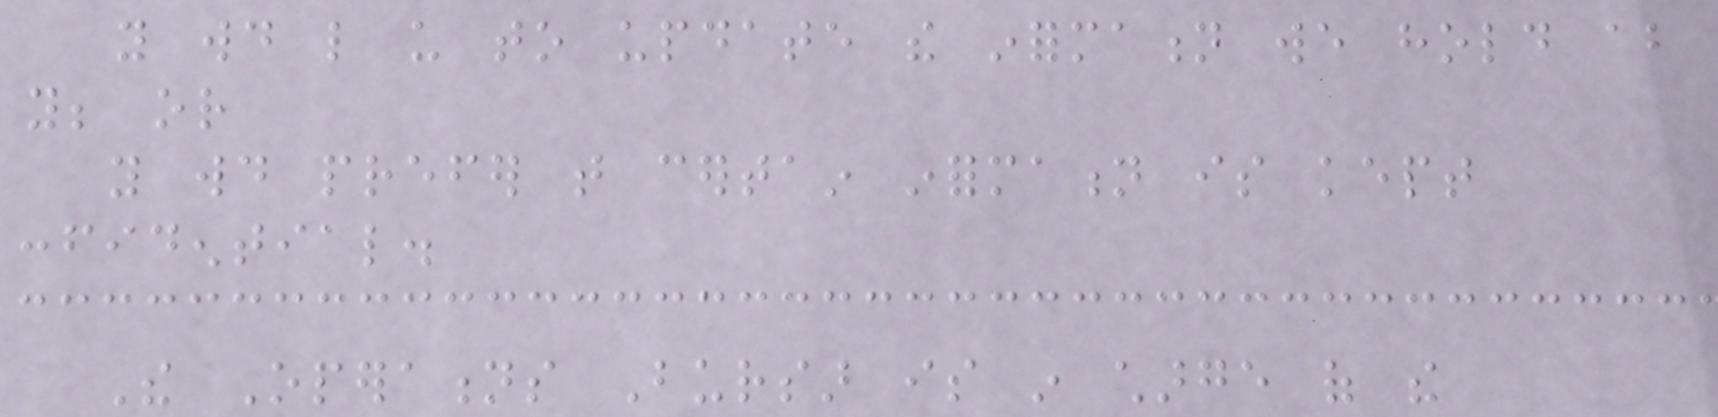you would like us to update the information we hold about
you; or
you would prefer that certain information is kept
confidential.
The Operations Bursar is in charge of the
